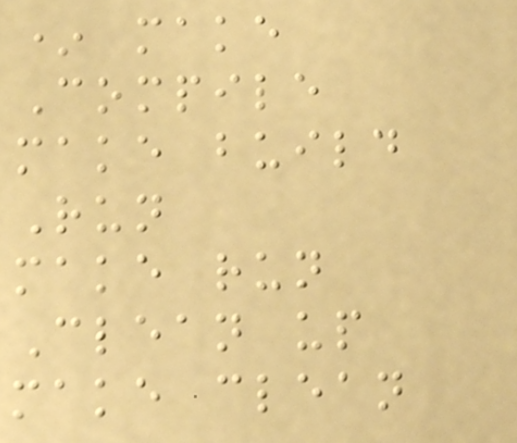* make
Compile
make build
Run
make run
Clean up
make clean
